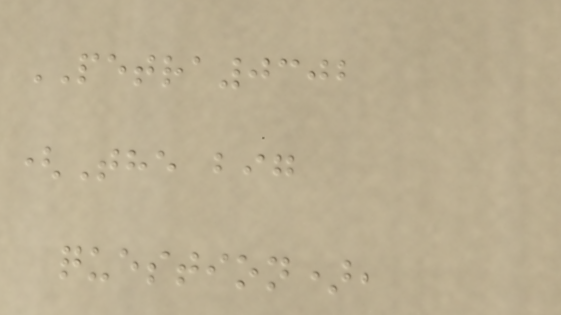PETRA0302
(The big
question),
